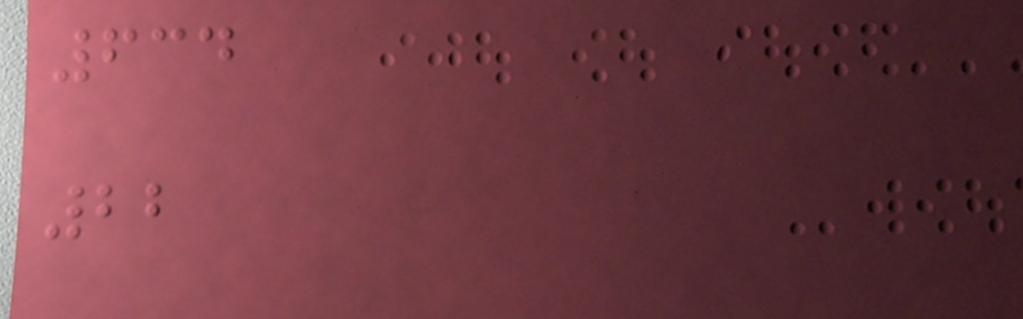634
22
